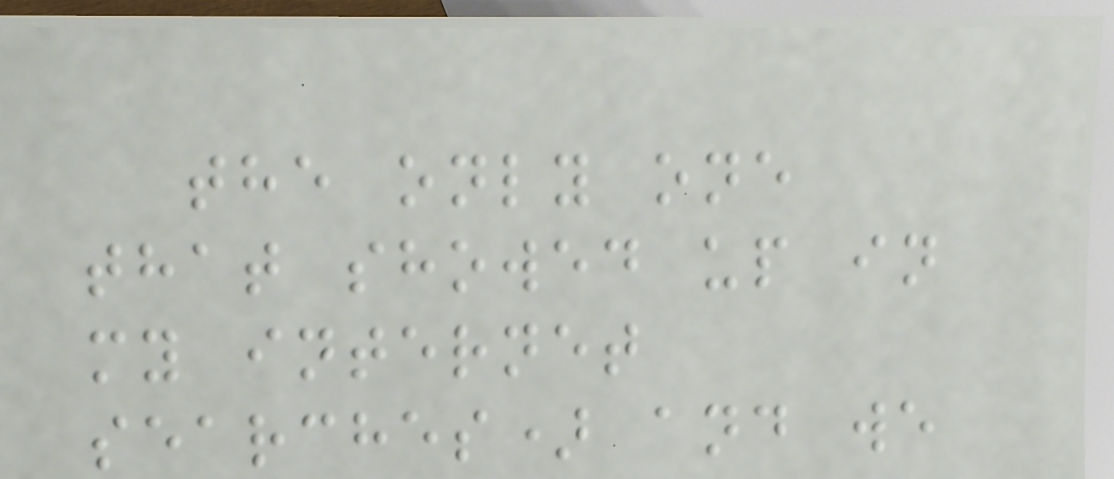the only one
that showed up in
my internet
searches) and we
